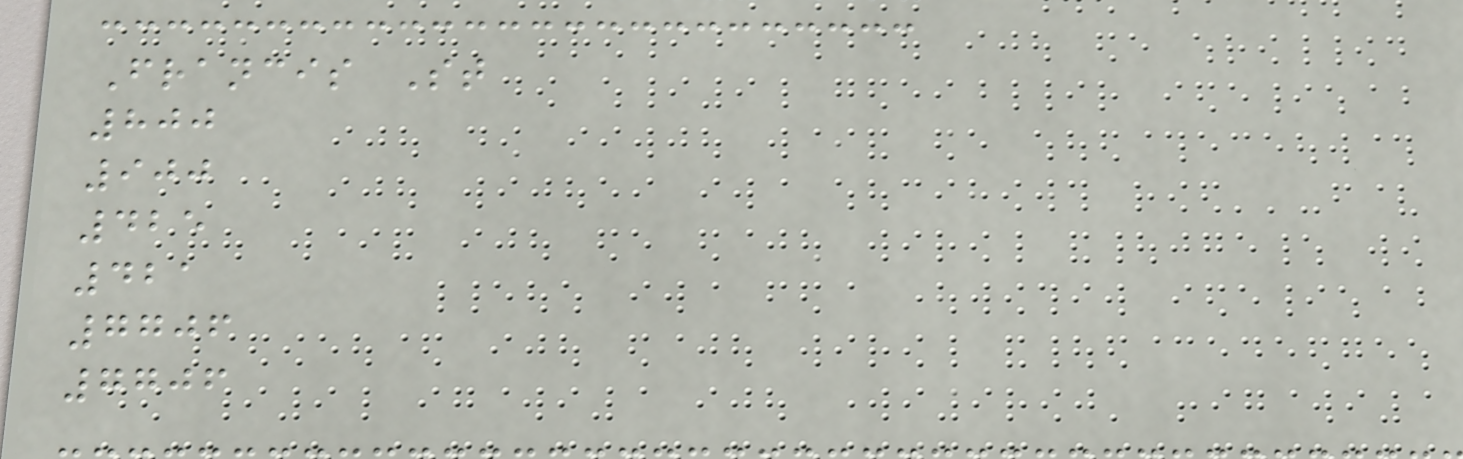Francis St
800
900
425
421
7706
7706
